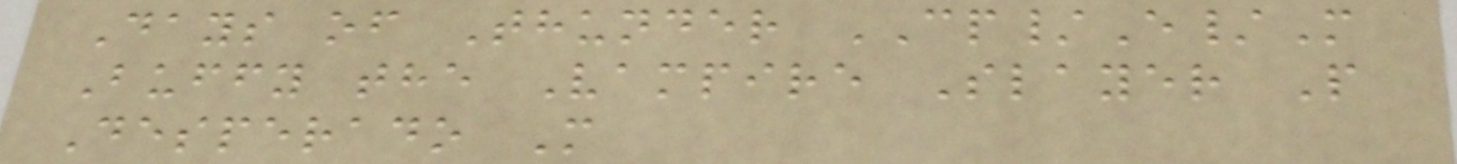Days of Thunder CP/E/M
Buffy the Vampire Slayer P
Desperado M
